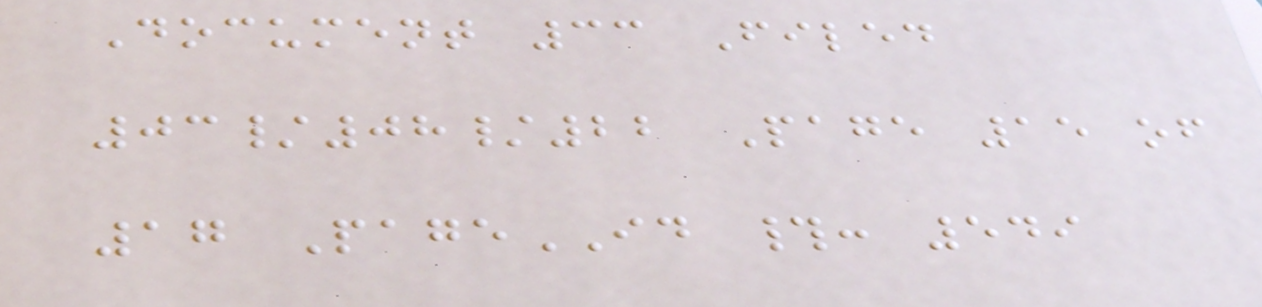Document 33 Filed
03/08/22 Page 15 of
17 PageID #: 549
